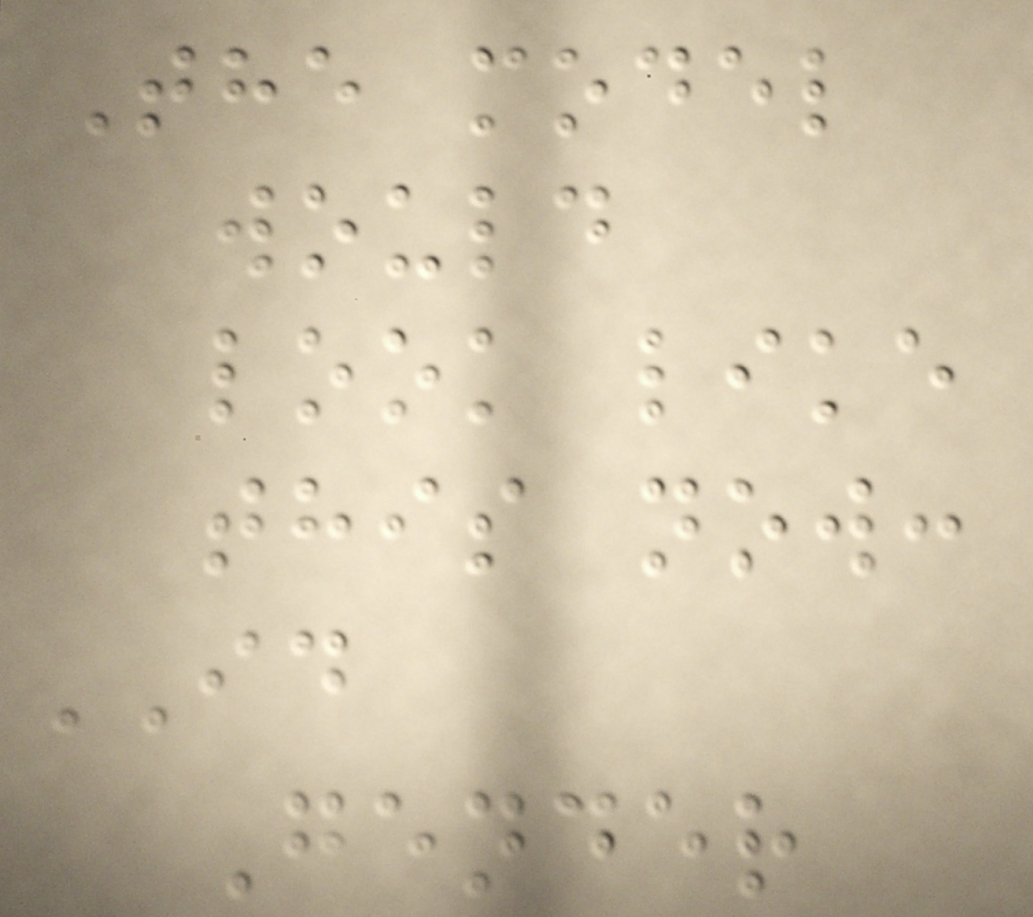The model
would
look like
this now:
ID
Gender
